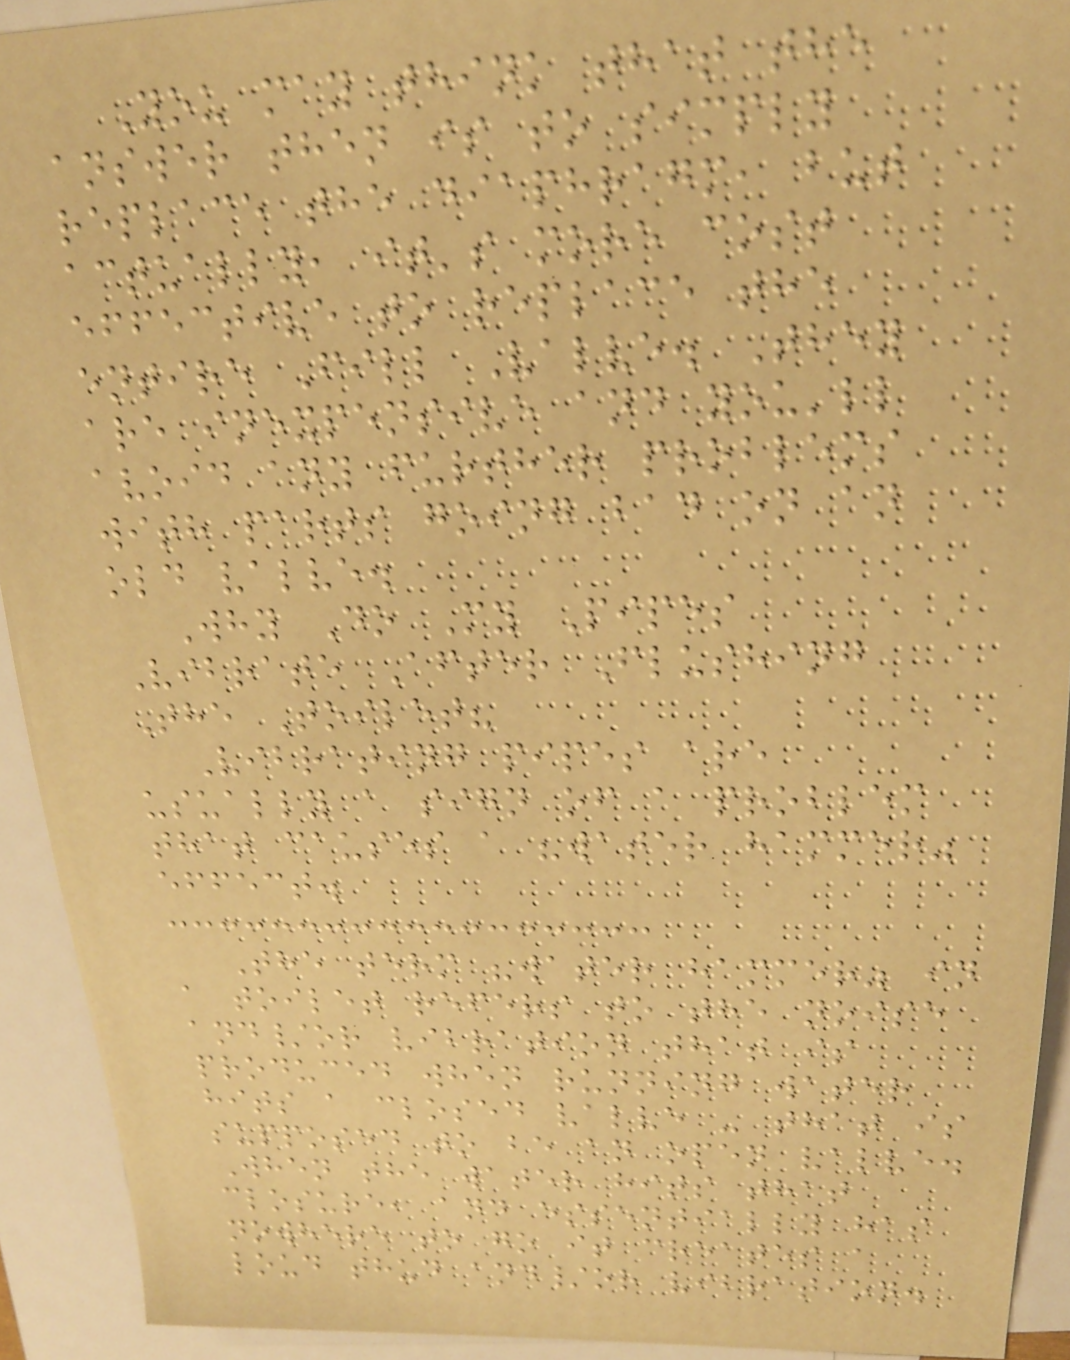You may think that the
answer then is to simply
replace the diaphragm, but
actually, it's more cost
effective to replace the
entire Fill Valve. They
are inexpensive and you'll
avoid any further problems
with parts going bad on an
old valve.
Why Do My Pipes
Vibrate After Flushing
The Toilet?
Vibrating pipes are
usually a sign of a problem
that causes a "water hammer"
effect.
The term "water hammer" in
a toilet refers to the noise
and/or vibration that is
produced when running water
hits a closed valve - that is
supposed to be an open valve.
When the water hits that
closure, and essentially has
nowhere to go it creates a
loud thud and/or vibration.
